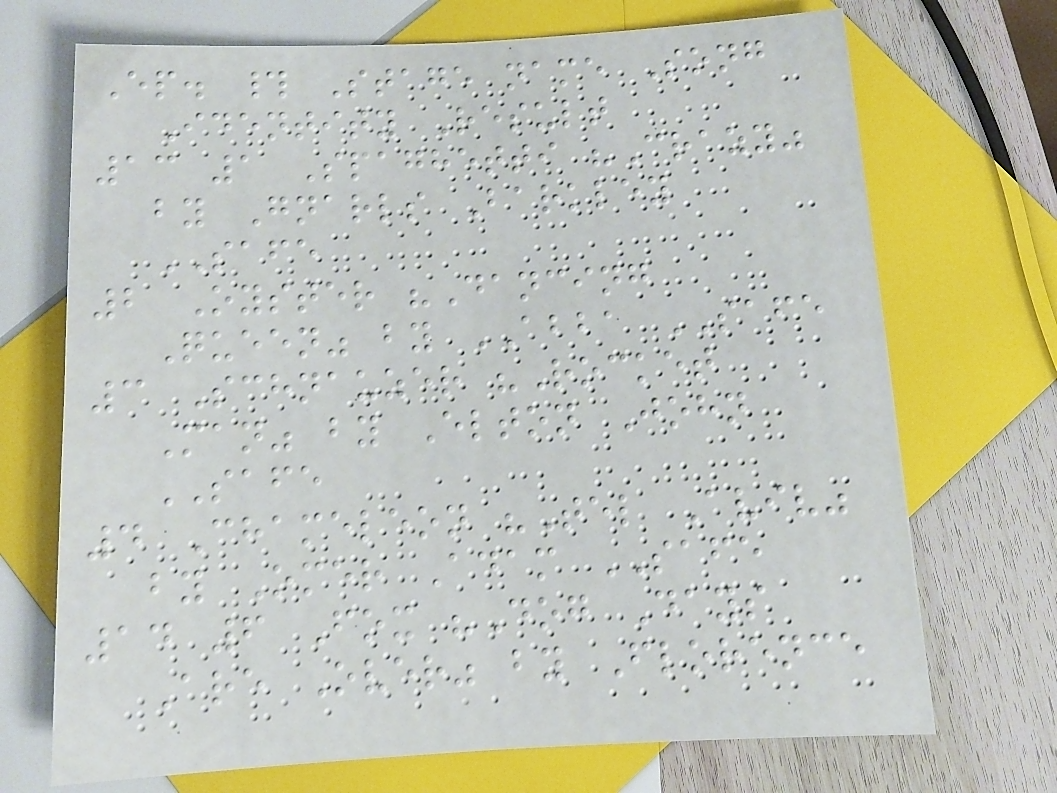Ep. # Stage name Song
Identity Result
13 1 Spaghetti "Crazy"
by Gnarls Barkley
SAFE
2 Oyster "Dancing
Queen" by ABBA SAFE
3 Schnauzer "Rocket
Man" by Elton John
SAFE
4 Chameleon "Tel Aviv"
by Omer Adam SAFE
14 6 Fox "Dog Days
Are Over" by Florence
